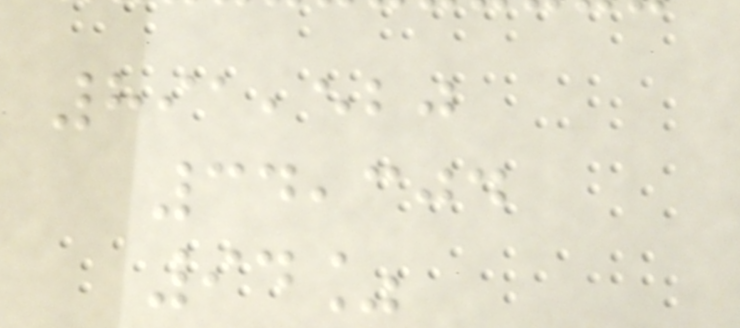891,520
34,304
94%
